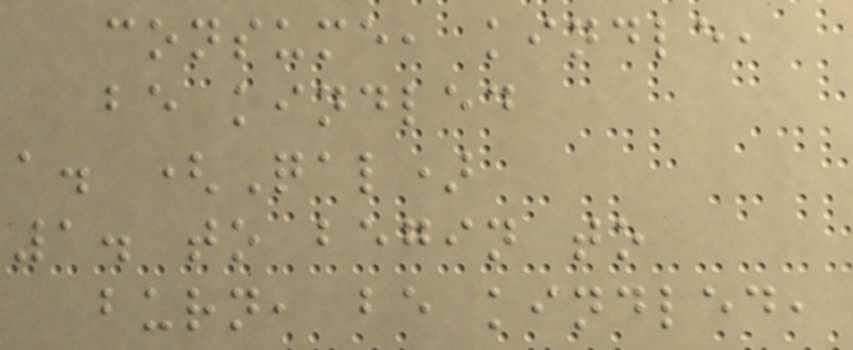consume, kindle,
be kindled
a. (Qal)
1. to begin to
burn, be kindled,
